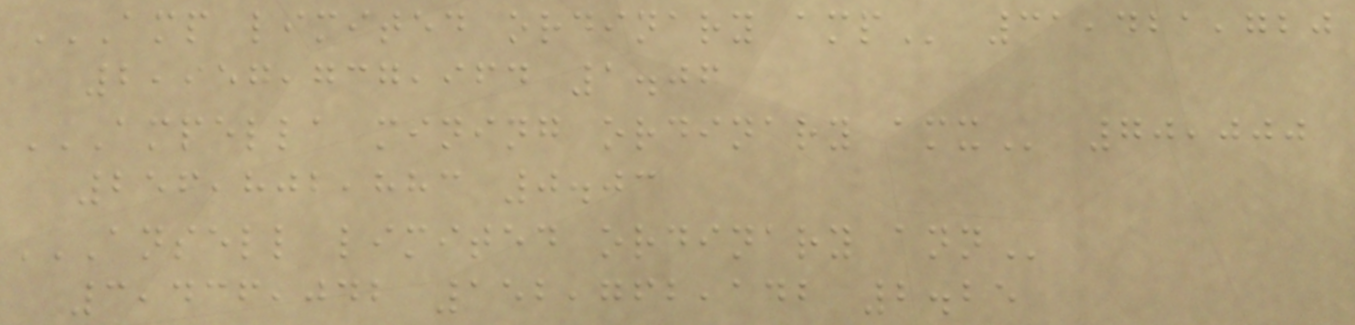AMP LIMITED ORDINARY AMP 31,421,720
2,957,737,964 1.06
AMPELLA MINING ORDINARY AMX 70,000
256,802,883 0.03
ANSELL LIMITED ORDINARY ANN
3,436,042 152,762,142 2.25
